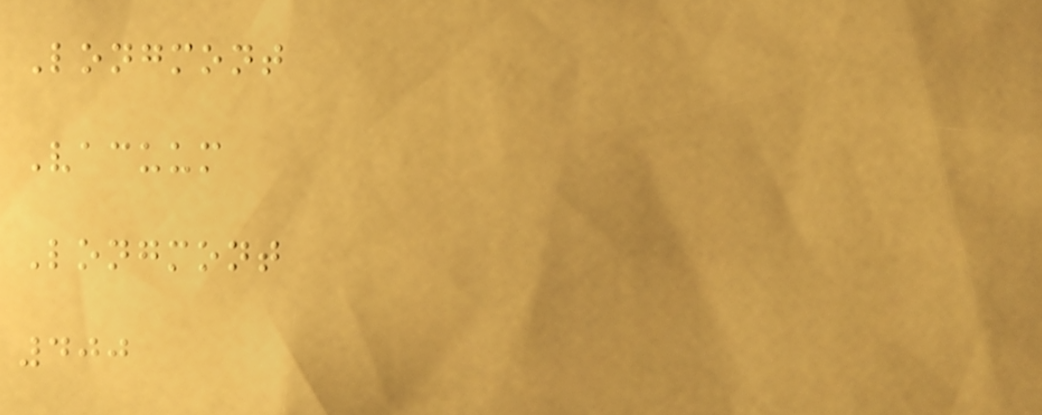Longmont
Vacuum
Longmont
400
